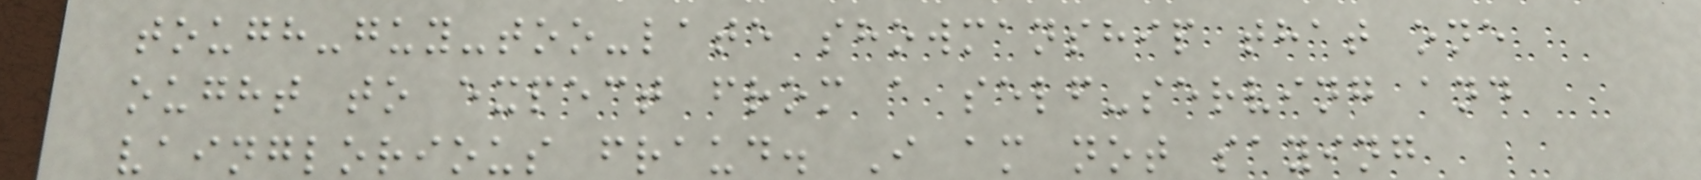tough-guy-too-late showmanship that one
ought to expect from a self-serving and
vainglorious fraud. I am not saying
